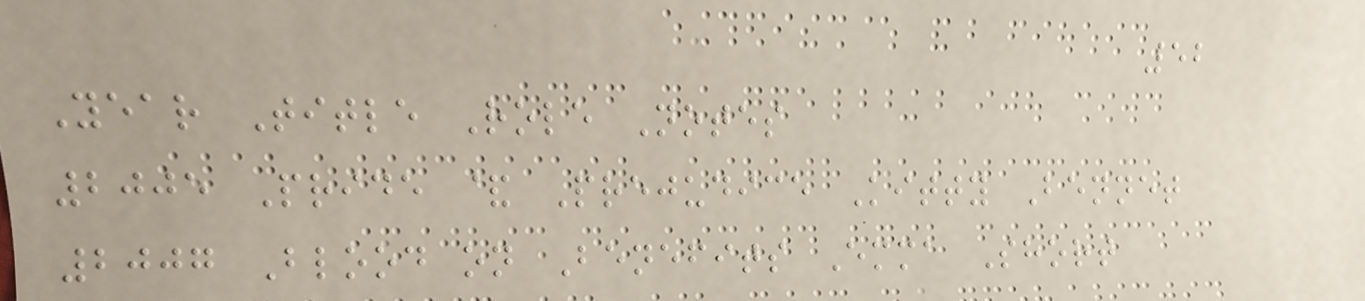52
Year Title Role Notes
2005 Pride & Prejudice Kitty Bennet
2007 Blood on Benefits Emma Short
